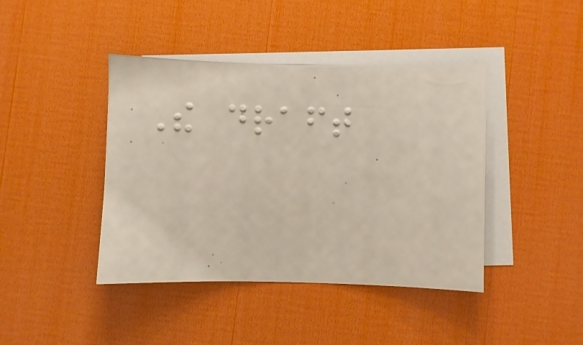The draft
